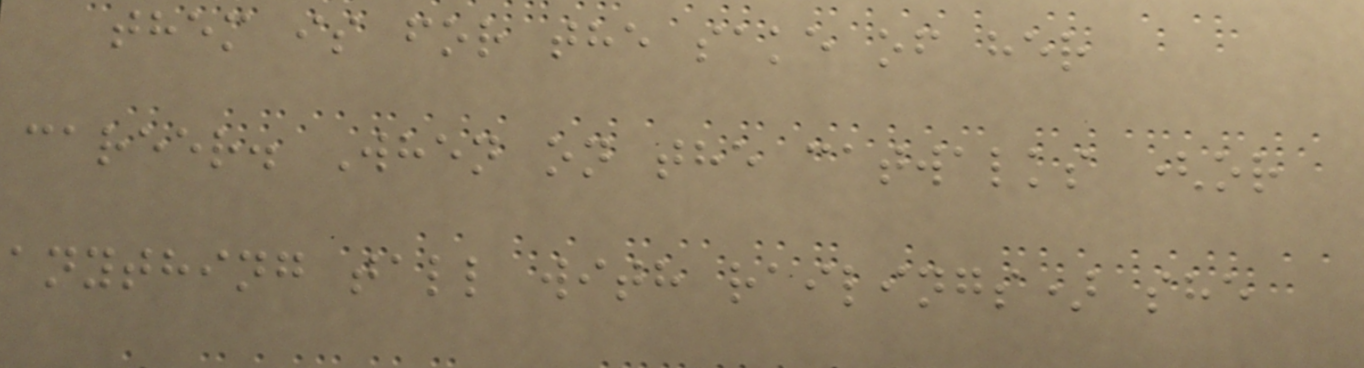them is for the sake of her
career. When on the catwalks (or
anything tall with railings) she
